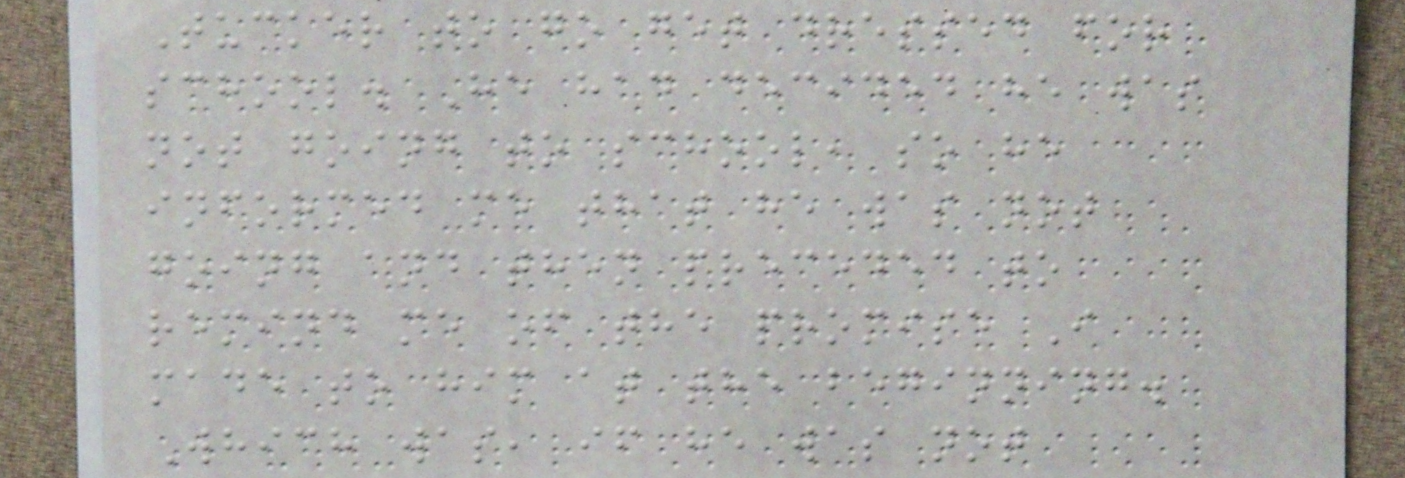Tucker to go get dressed for
school. He had decided he was
not going to school, so he
informed me that he was not
going and then preceded to
remind me of the promise I
made to him at the beginning.
Which was, if he was not
